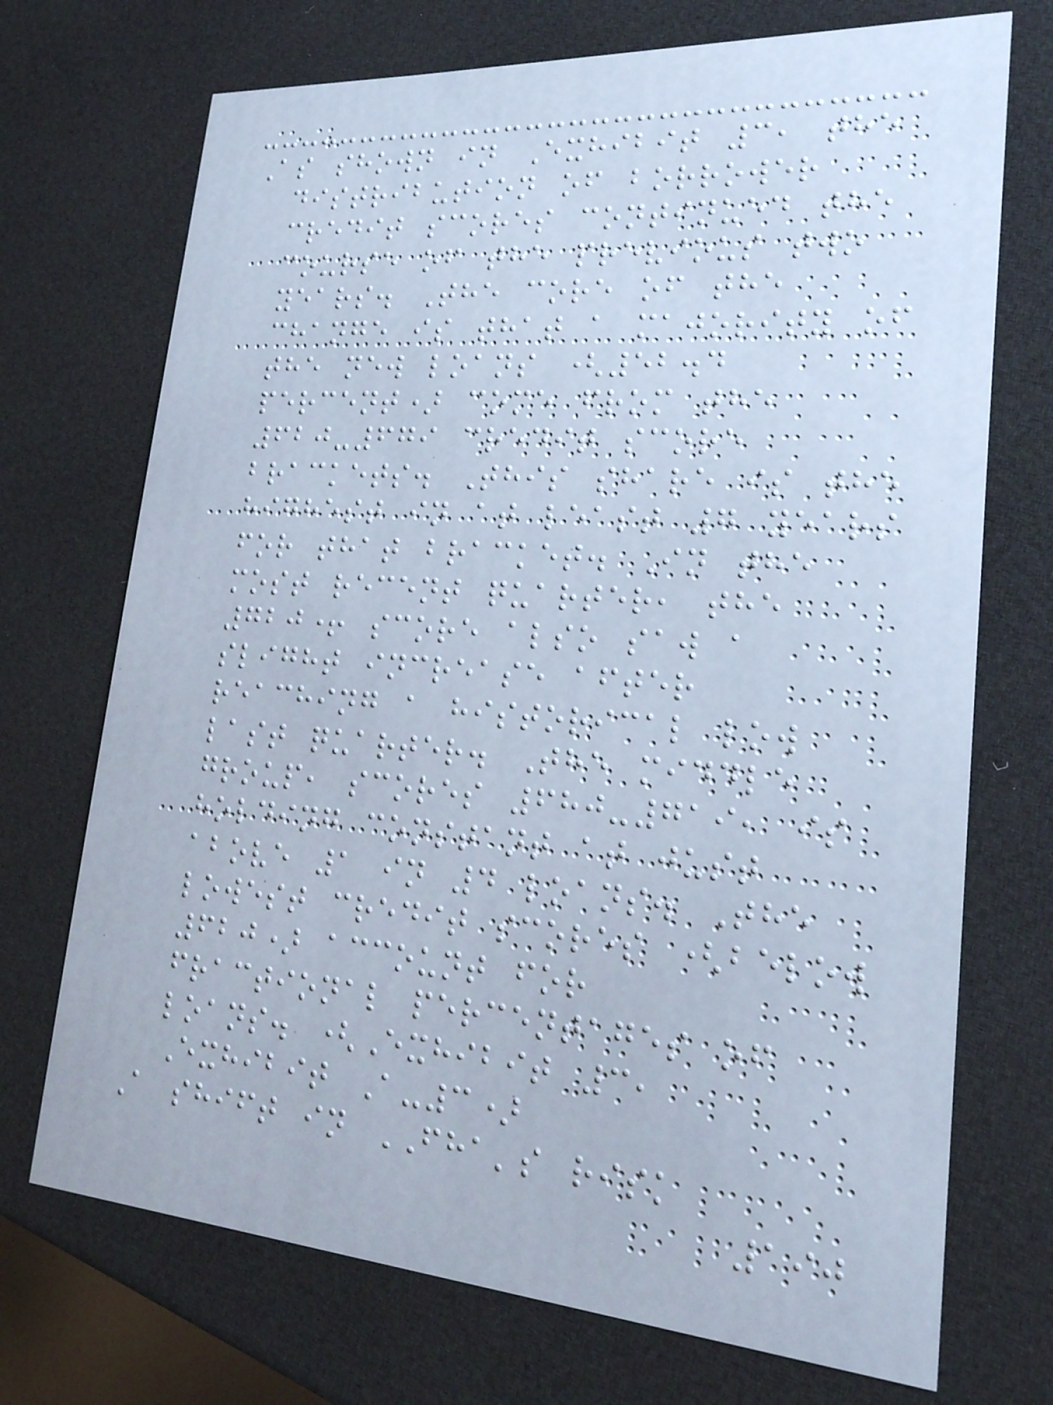As shown in Exhibit 3, the
distribution of borrower
credit scores continued the
course of the previous two
years. The core of the
change is that a majority of
the new loans (52.4
percent) come from the
620-679 credit score
brackets. This share is the
highest in at least 7 years
for that bracket. In the
most recent quarter, the
720+ score also saw a
slight increase after
reaching a historical low
last quarter. The middle
group, scores 680-719, is
holding constant at just
above 1 in 4 loans. The
lowest credit scores (below
620) account for
fractional percentages of
loans. (Exhibit 3,
Exhibit A-3)
A shift in FHA's risk
190
